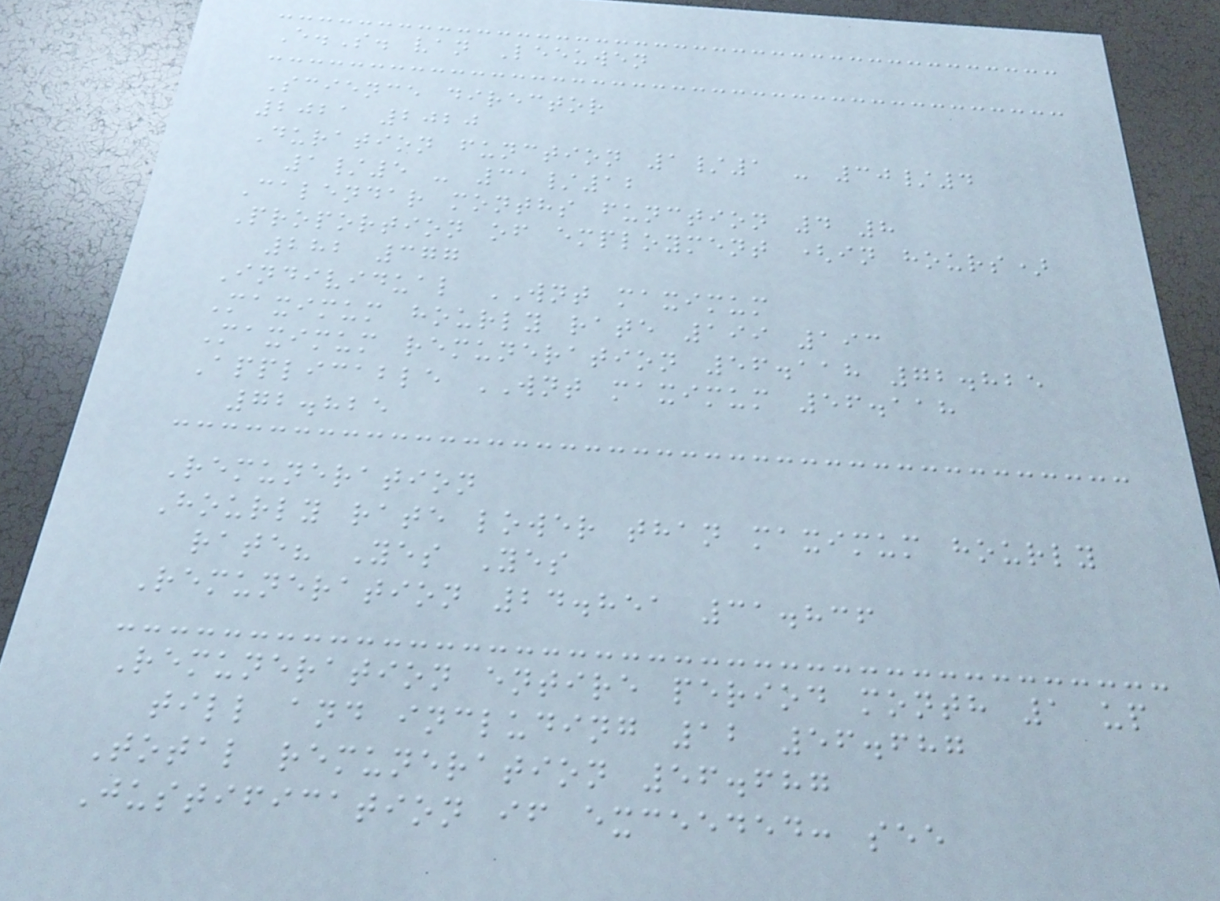E.S. van Leeuwen
Science director
2021 2020
Duration function 1/1 - 30/4
1/5 - 31/12
Calendar months function 4 8
Proportion of employment (in hours)
282 377
Individual WNT maximum
Maximum hourly rate 199 193
Maximum remuneration 56.118 72.825
Applicable WNT maximum 56.118
72.825
Remuneration
Hourly rate lower than maximum hourly
rate? Yes Yes
Remuneration 24.851 31.836
Remuneration entire period month 1 up
till and including 12 56.687
Total remuneration 56.687
Justification if exceeded: see
